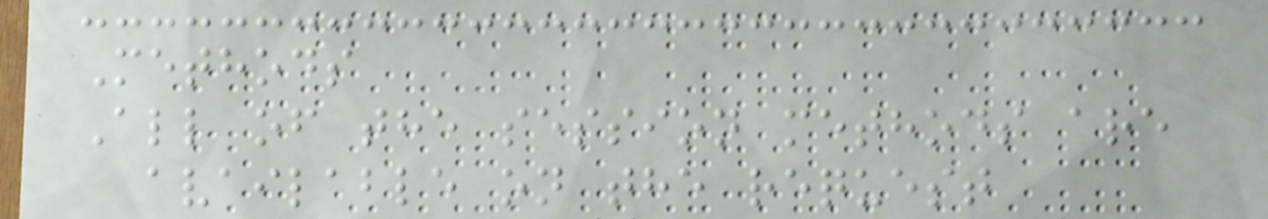Methods
All of the session methods are
available on the request
